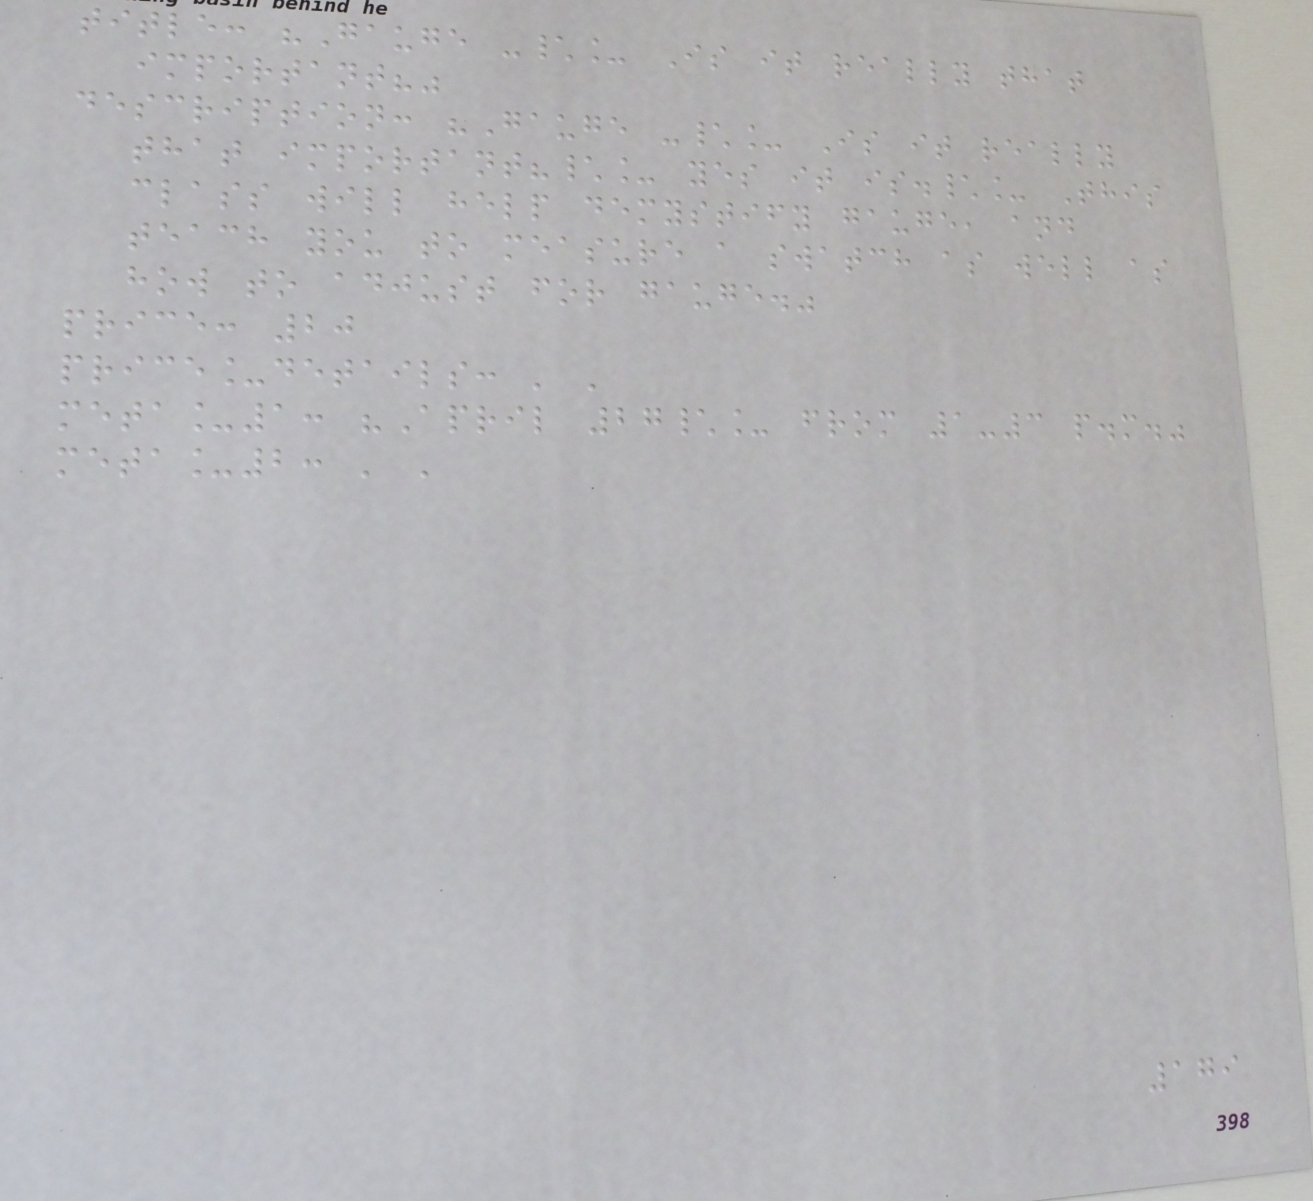title: "Gauge -\_ Is it really that
important?"
description: "Gauge -\_ Is it really
that important?\_ yes it is.\_ This
class will help demystify gauge, and
teach you to measure a swatch as well as
how to adjust for gauge."
price: 20
price_details: ' '
meta_1: "April 27\_ from 1-3 p.m."
meta_2: ' '
179
